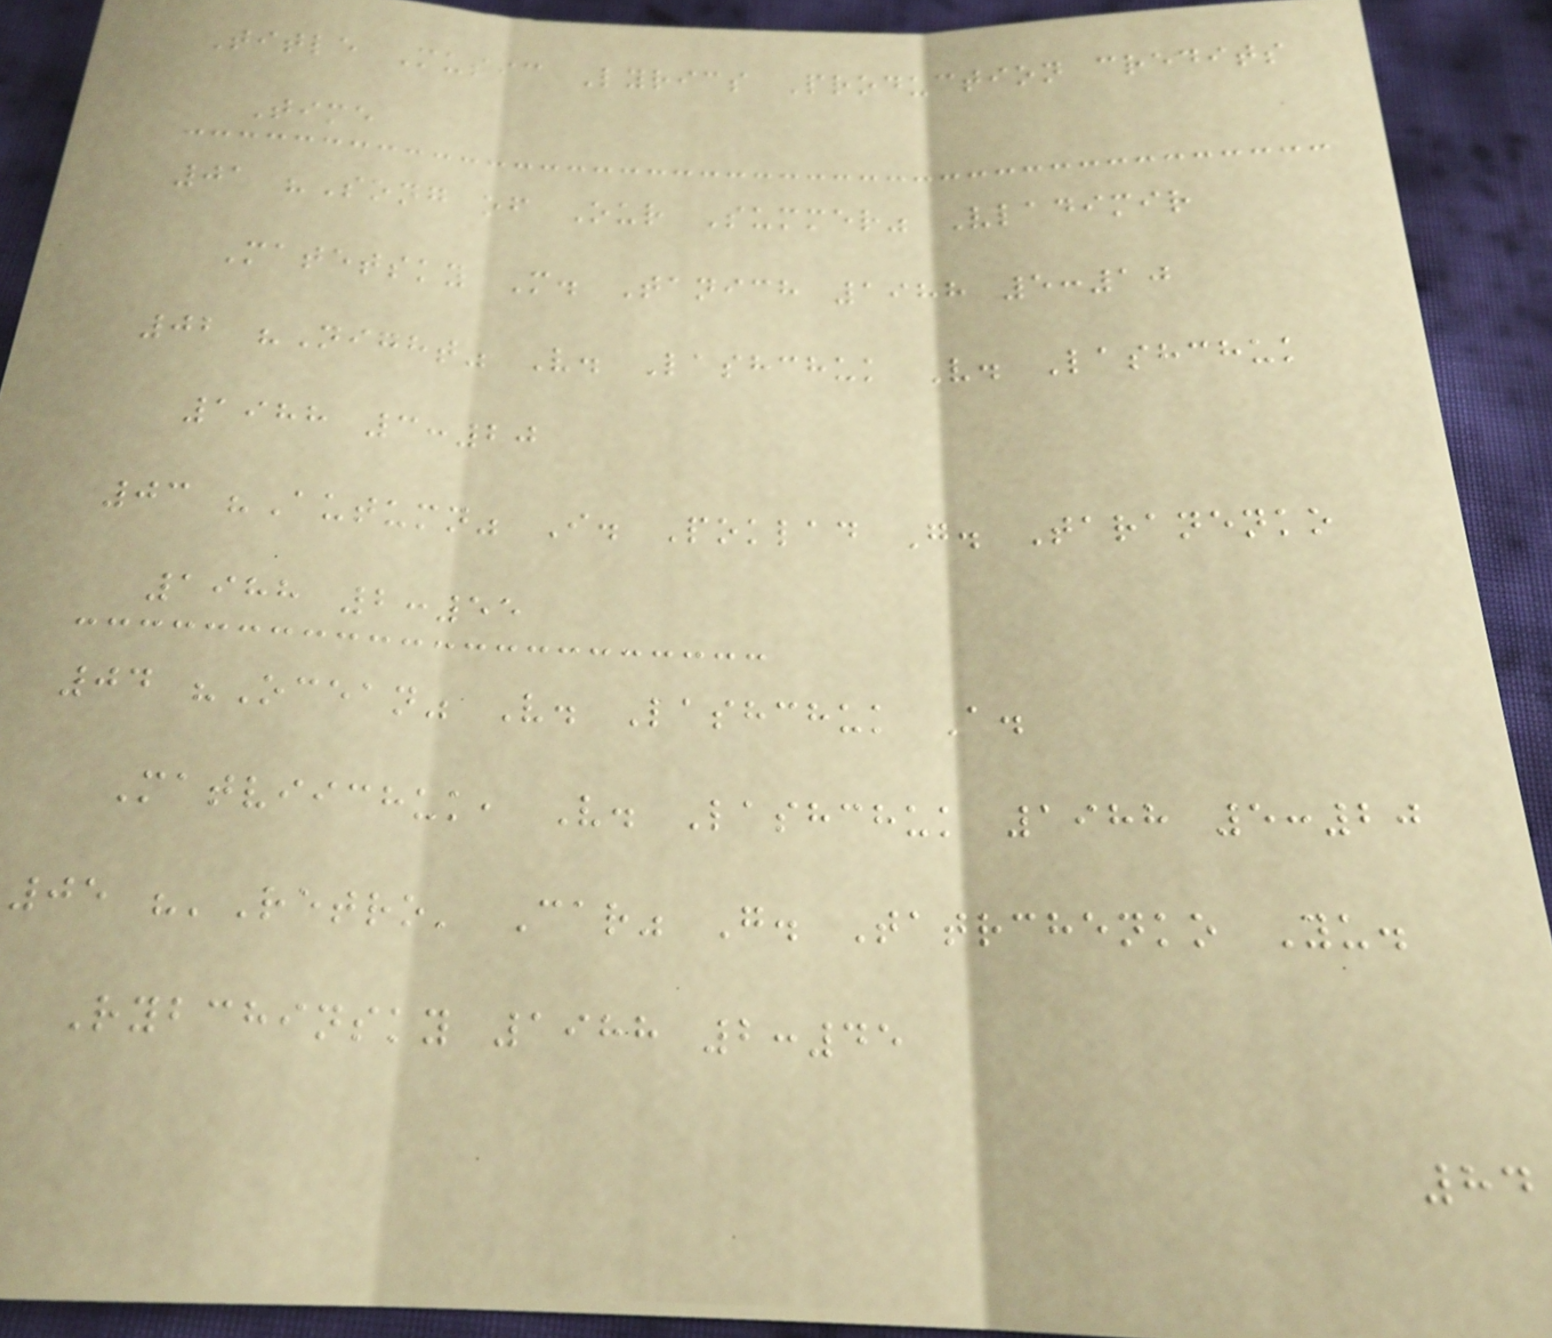Title Music Lyrics Production credits
Time
01 "Song of Our Summer" Vladimir
Matetsky M. Tanich 1988 5:10
02 "Night" V. Lashchuk V. Lashchuk
1988 3:20
03 "Autumn" I. Poklad G. Taranenko
1988 2:55
04 "Ocean" V. Lashchuk A.
Matviichuk, V. Lashchuk 1988 5:20
05 "'Retro' Car" G. Tatrchenko Yu.
Rybchinsky 1988 2:45
84
